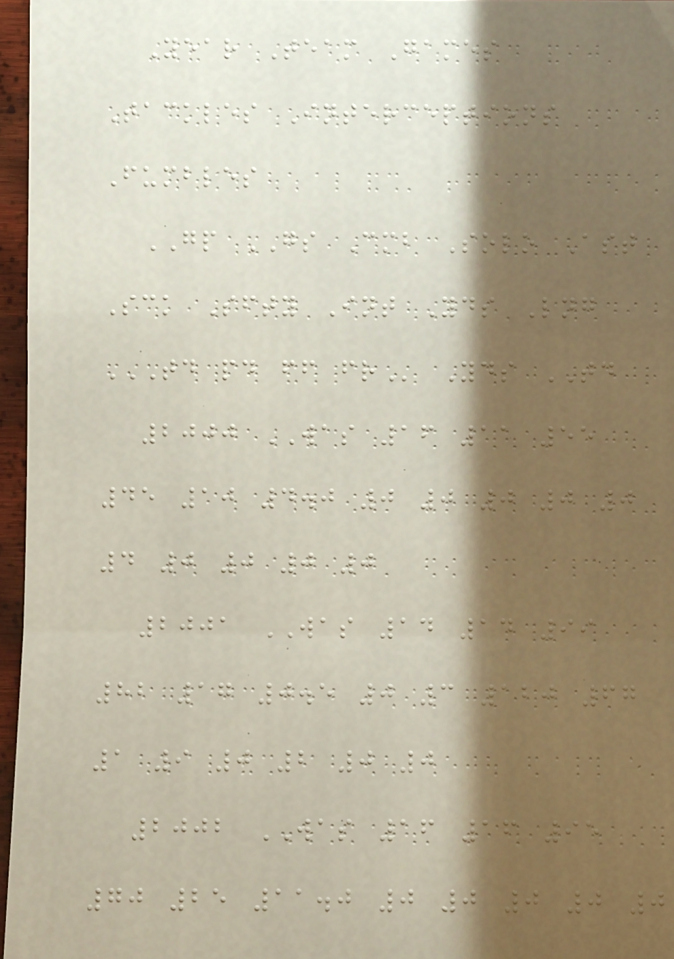Year Team Games
Tackles Interceptions
Fumbles
GP GS Cmb Solo Ast
Sck Sfty Int Yds Lng
TD PD FF FR Yds TD
2000 WAS 16 11 55
45 10 4.0 0 0 0 0 0
4 0 0 0 0
2001 WAS 14 14 99
82 17 0.5 0 3 120 67
1 9 0 2 0 0
2002 WAS 16 16 95
70 25 11.0 0 0 0 0 0
